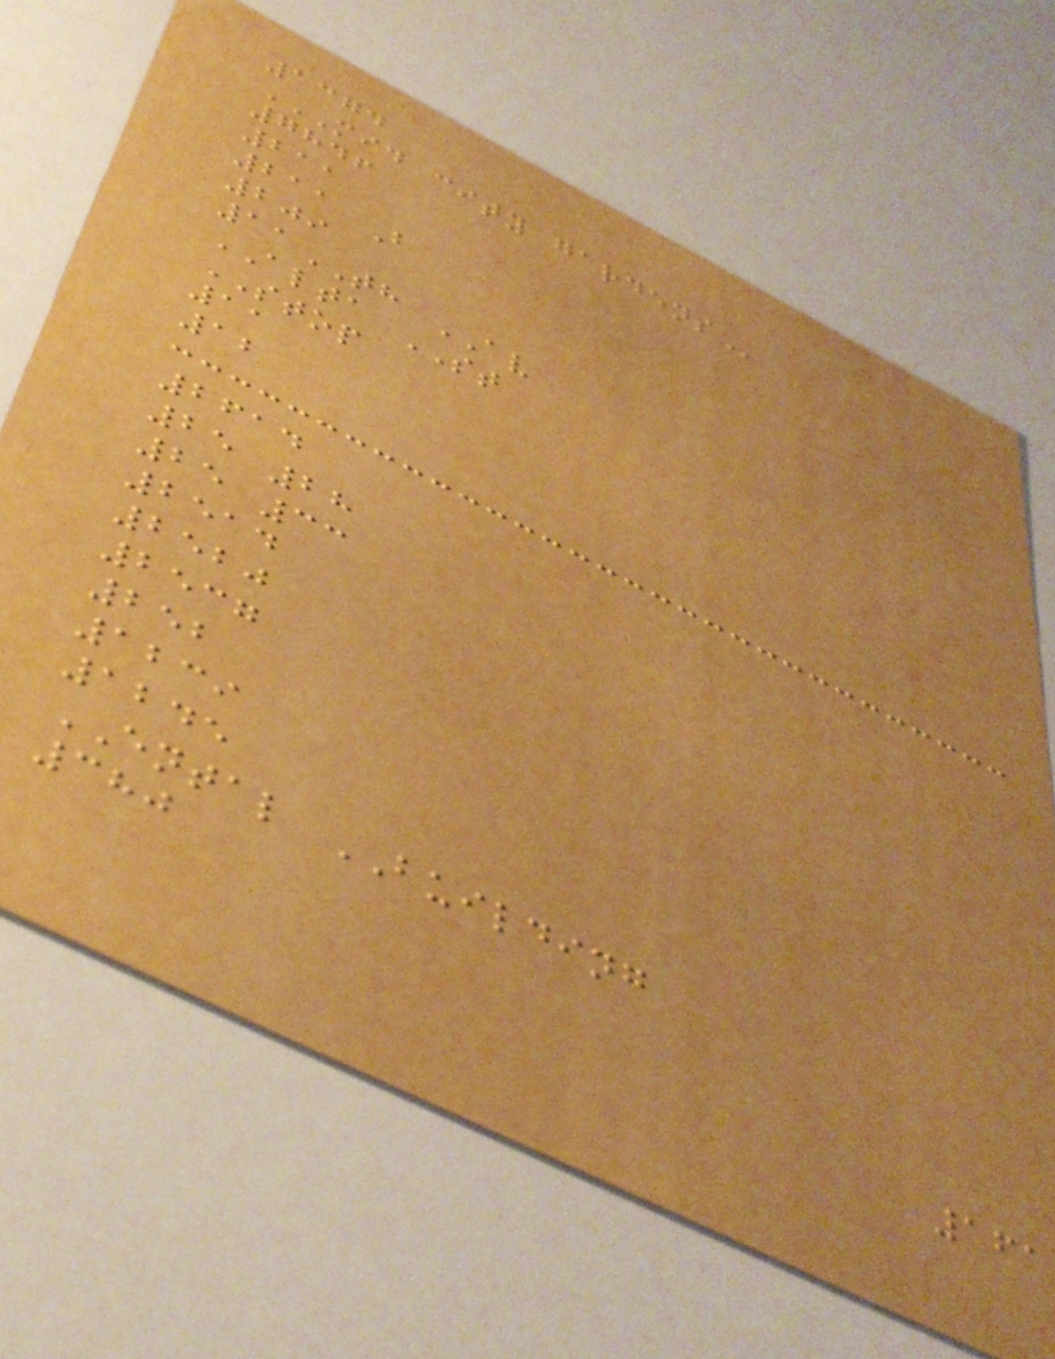1374
MID CITY GARDENS
7846
211
211 B
209
11TH AV
ALTA ST
STOP
11
12
2614
25 28
25 33
2514
2520
2537
252
1239
1245
ENTAL BUILDING
380
161
